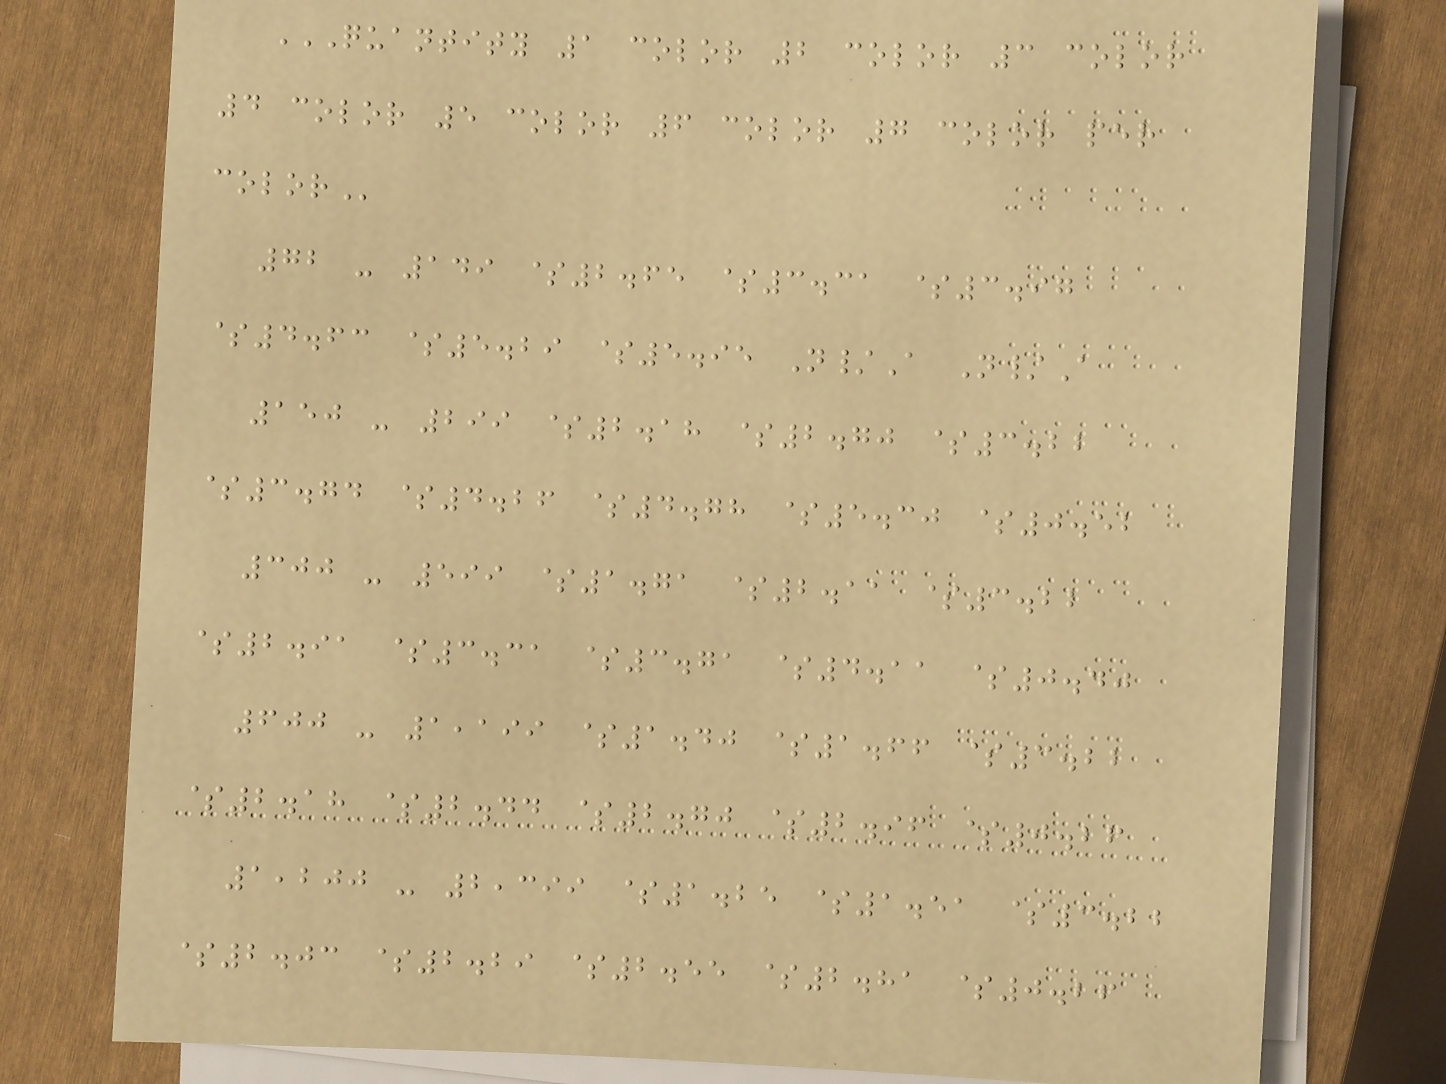QUANTITY 1 COLOR 2 COLOR 3 COLOR
4 COLOR 5 COLOR 6 COLOR 7 COLOR PER
COLOR
72 - 149 $2.65 $3.31 $3.97
$4.63 $5.29 $5.95 N/A N/A
150 - 299 $2.18 $2.70 $3.22
$3.74 $4.26 $4.78 $5.30 $0.52
300 - 599 $1.71 $2.11 $3.22
$2.91 $3.31 $3.71 $4.11 $0.40
600 - 1,199 $1.40 $1.66 $3.22
$2.18 $2.44 $2.70 $2.96 $0.26
1,200 - 2,399 $1.25 $1.51 $3.22
$2.03 $2.29 $2.55 $2.81 $0.26
